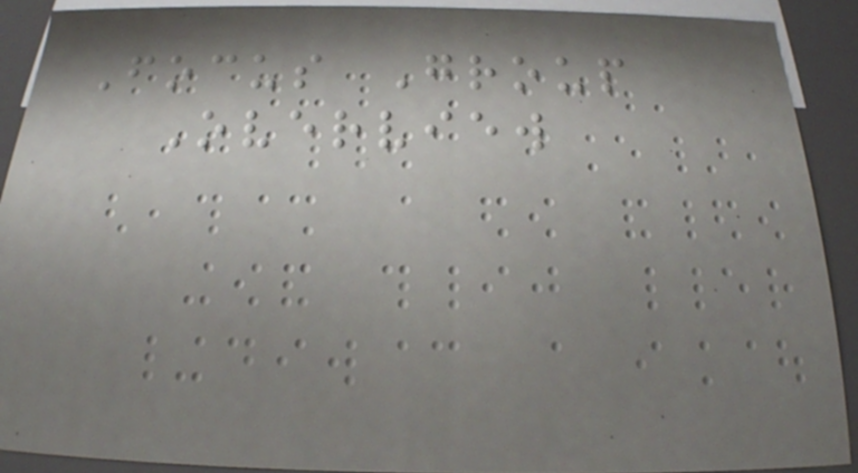Focus Group
Overview
